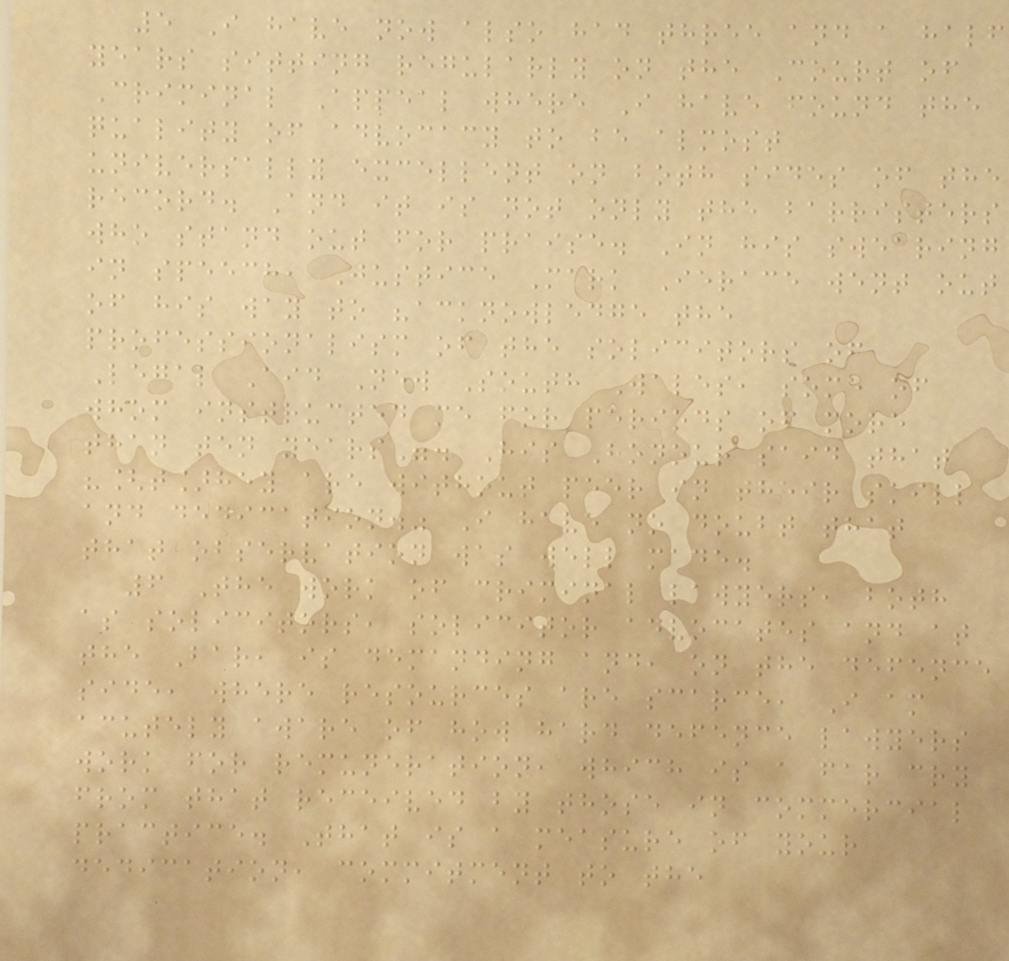5 I have now also had three and a half
years sitting regularly on the Court of
Criminal Appeal where I have found the
quality of advocacy to be almost
universally excellent on both sides of the
record. And it is not only the barristers
who stand out for praise. In his swearing
in speech, Justice Mark Ierace went out
of his way to "acknowledge the
professionalism of the solicitors of
Legal Aid New South Wales, some of
whom instructed me for periods of more
than ten years". His Honour said that
"[t]hey are without peer in their skill
and dedication." I have no doubt that
that observation was well made.
6 The work of criminal lawyers, both
as solicitors, solicitor advocates and at
the Bar, is demanding and, on the defence
side, where resources are scarce, I am
acutely aware of how hard defence lawyers
work for remuneration, which is a far cry
from that received by those in commercial
practice. That is a measure of your
dedication, commitment to the
